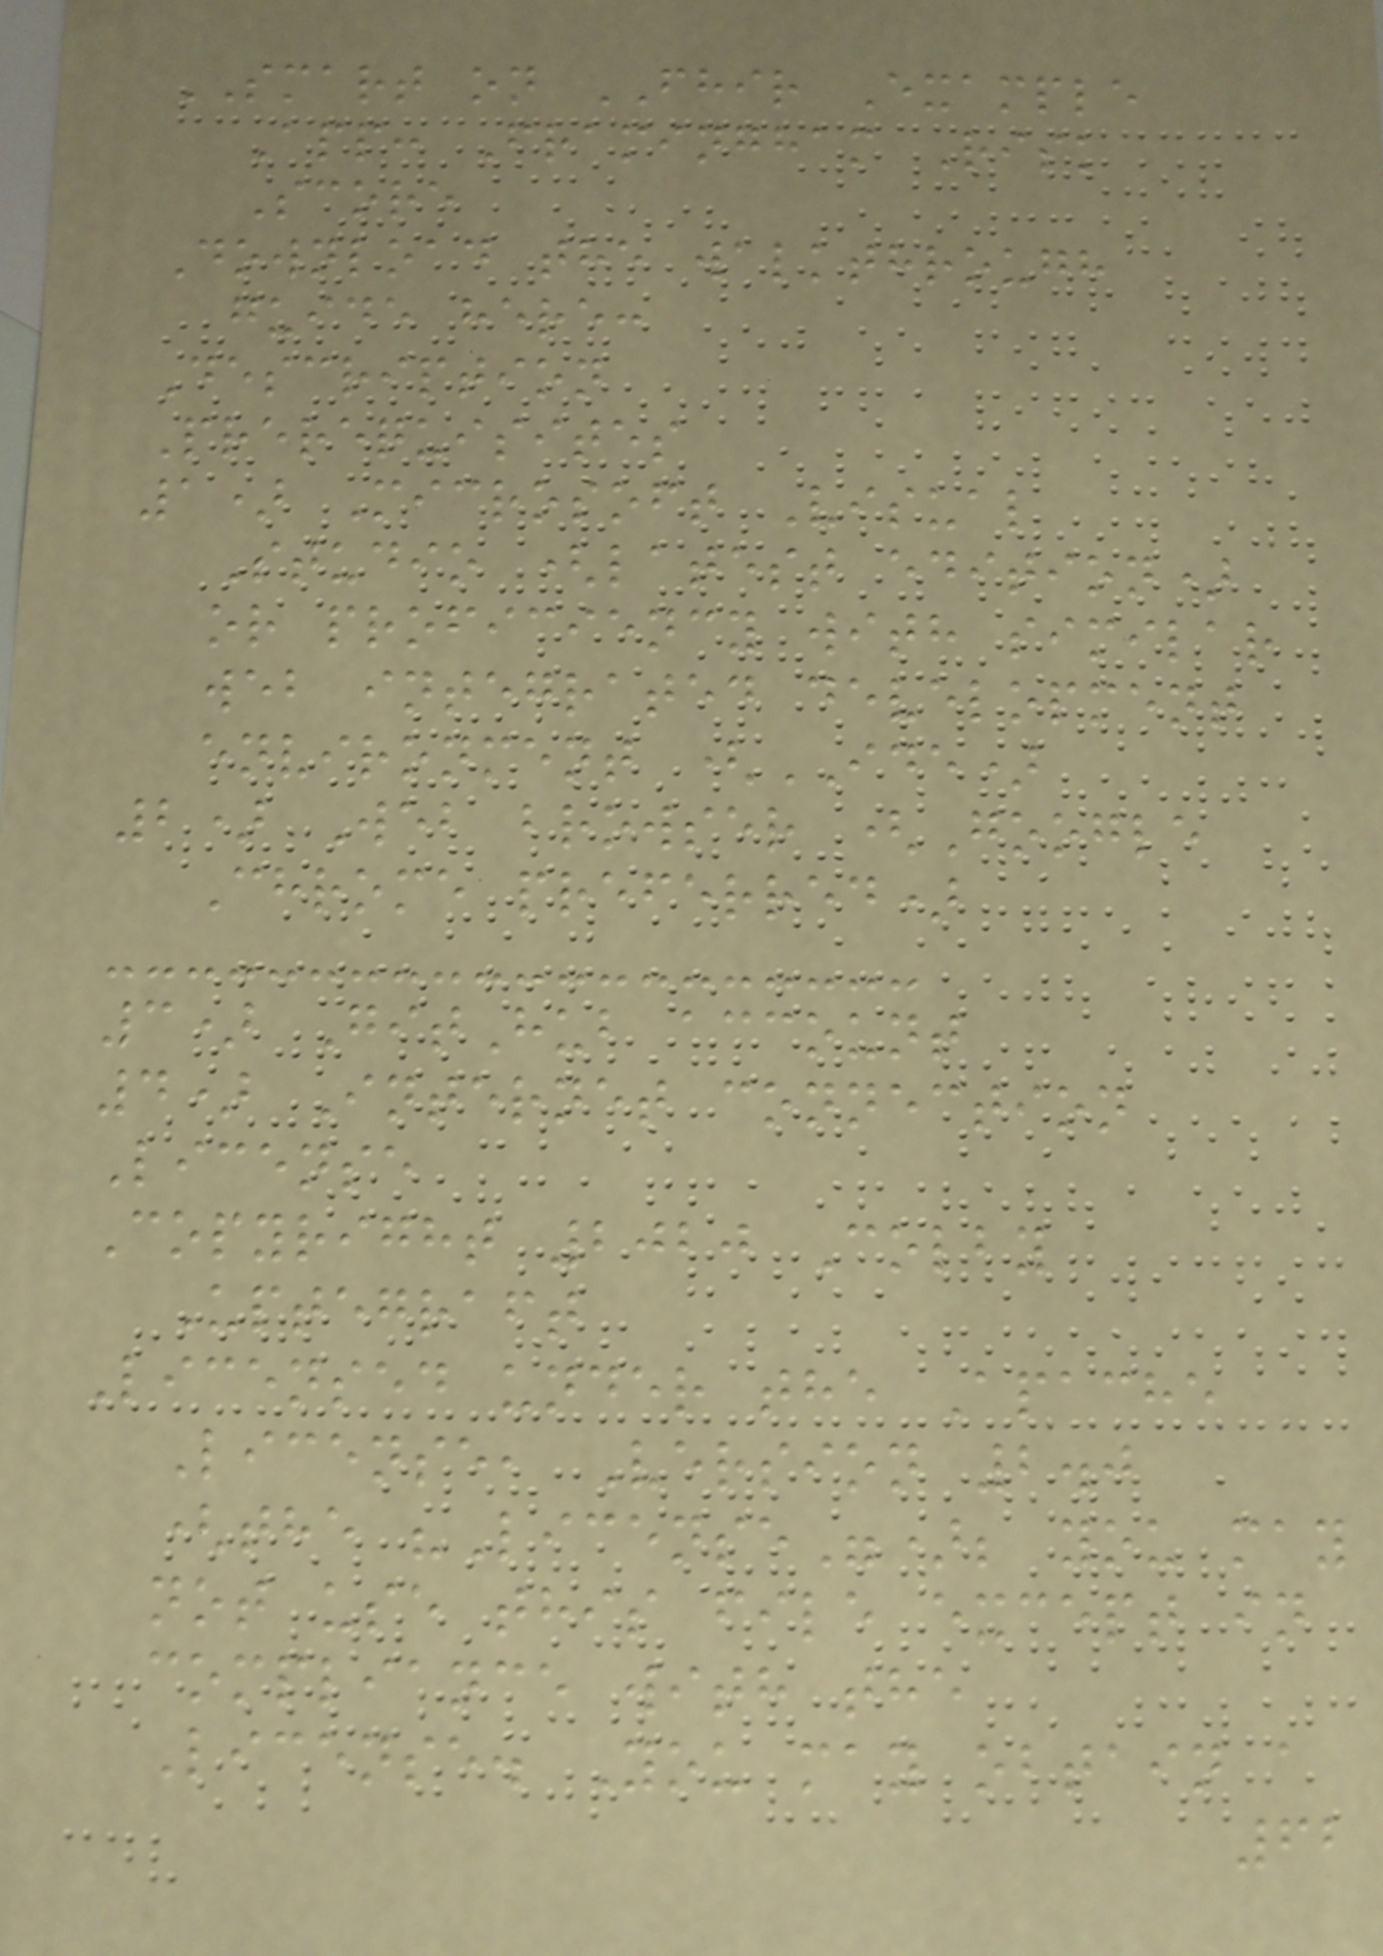SMART on FHIR Example
App: Framingham Risk
Score
Download the walkthrough
guide here:
Description
Prerequisites
1) Microsoft Visual
Studio (latest edition)
or proficiency with similar
web integrated development
environment (IDE)
2) Web browser (Google
Chrome preferred)
3) GitHub account
4) Internet connection
License
Copyright 2020 Colby
Uptegraft
Licensed under the Apache
License, Version 2.0
(the "License"); you may
not use this file except in
compliance with the
License. You may obtain a
62
